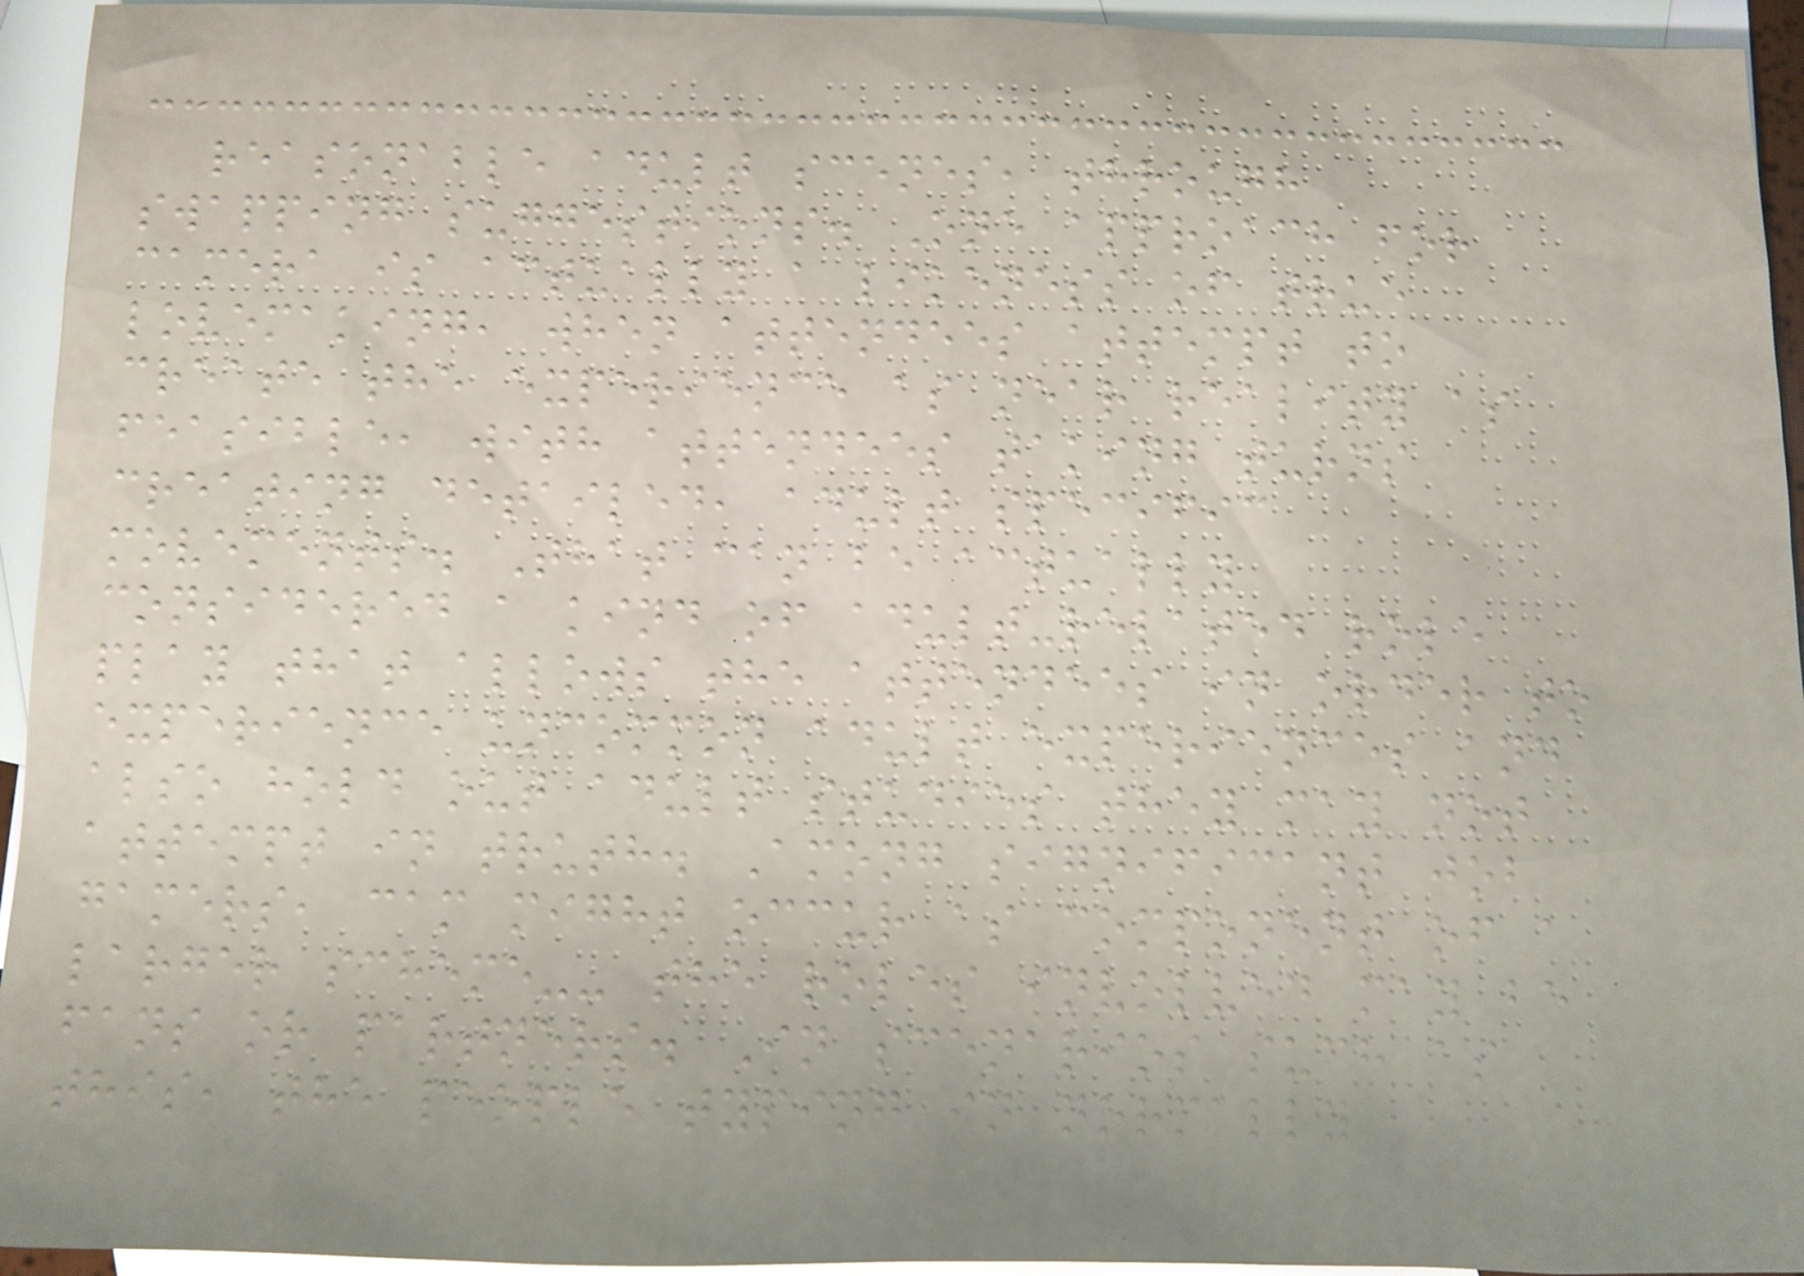reasonable adult scenes, through
swapping suggestions. One approach for
camera is actually a likeness of true
lovemaking, when attendees attempt to
create the experience as near reality as
feasible, with attendees taking turns
creating detailed, adult specific
movements. That can be actually
considered a kind of adult-related role
play that allows the attendees in order to
experience uncommon adult experiences and
also hold out adult studies they may not
attempt in truth. Among significant job
gamers, cam might occur as component of a
larger scheme-- the roles involved may be
fans or partners. In scenarios such as
this, the people typing in normally
